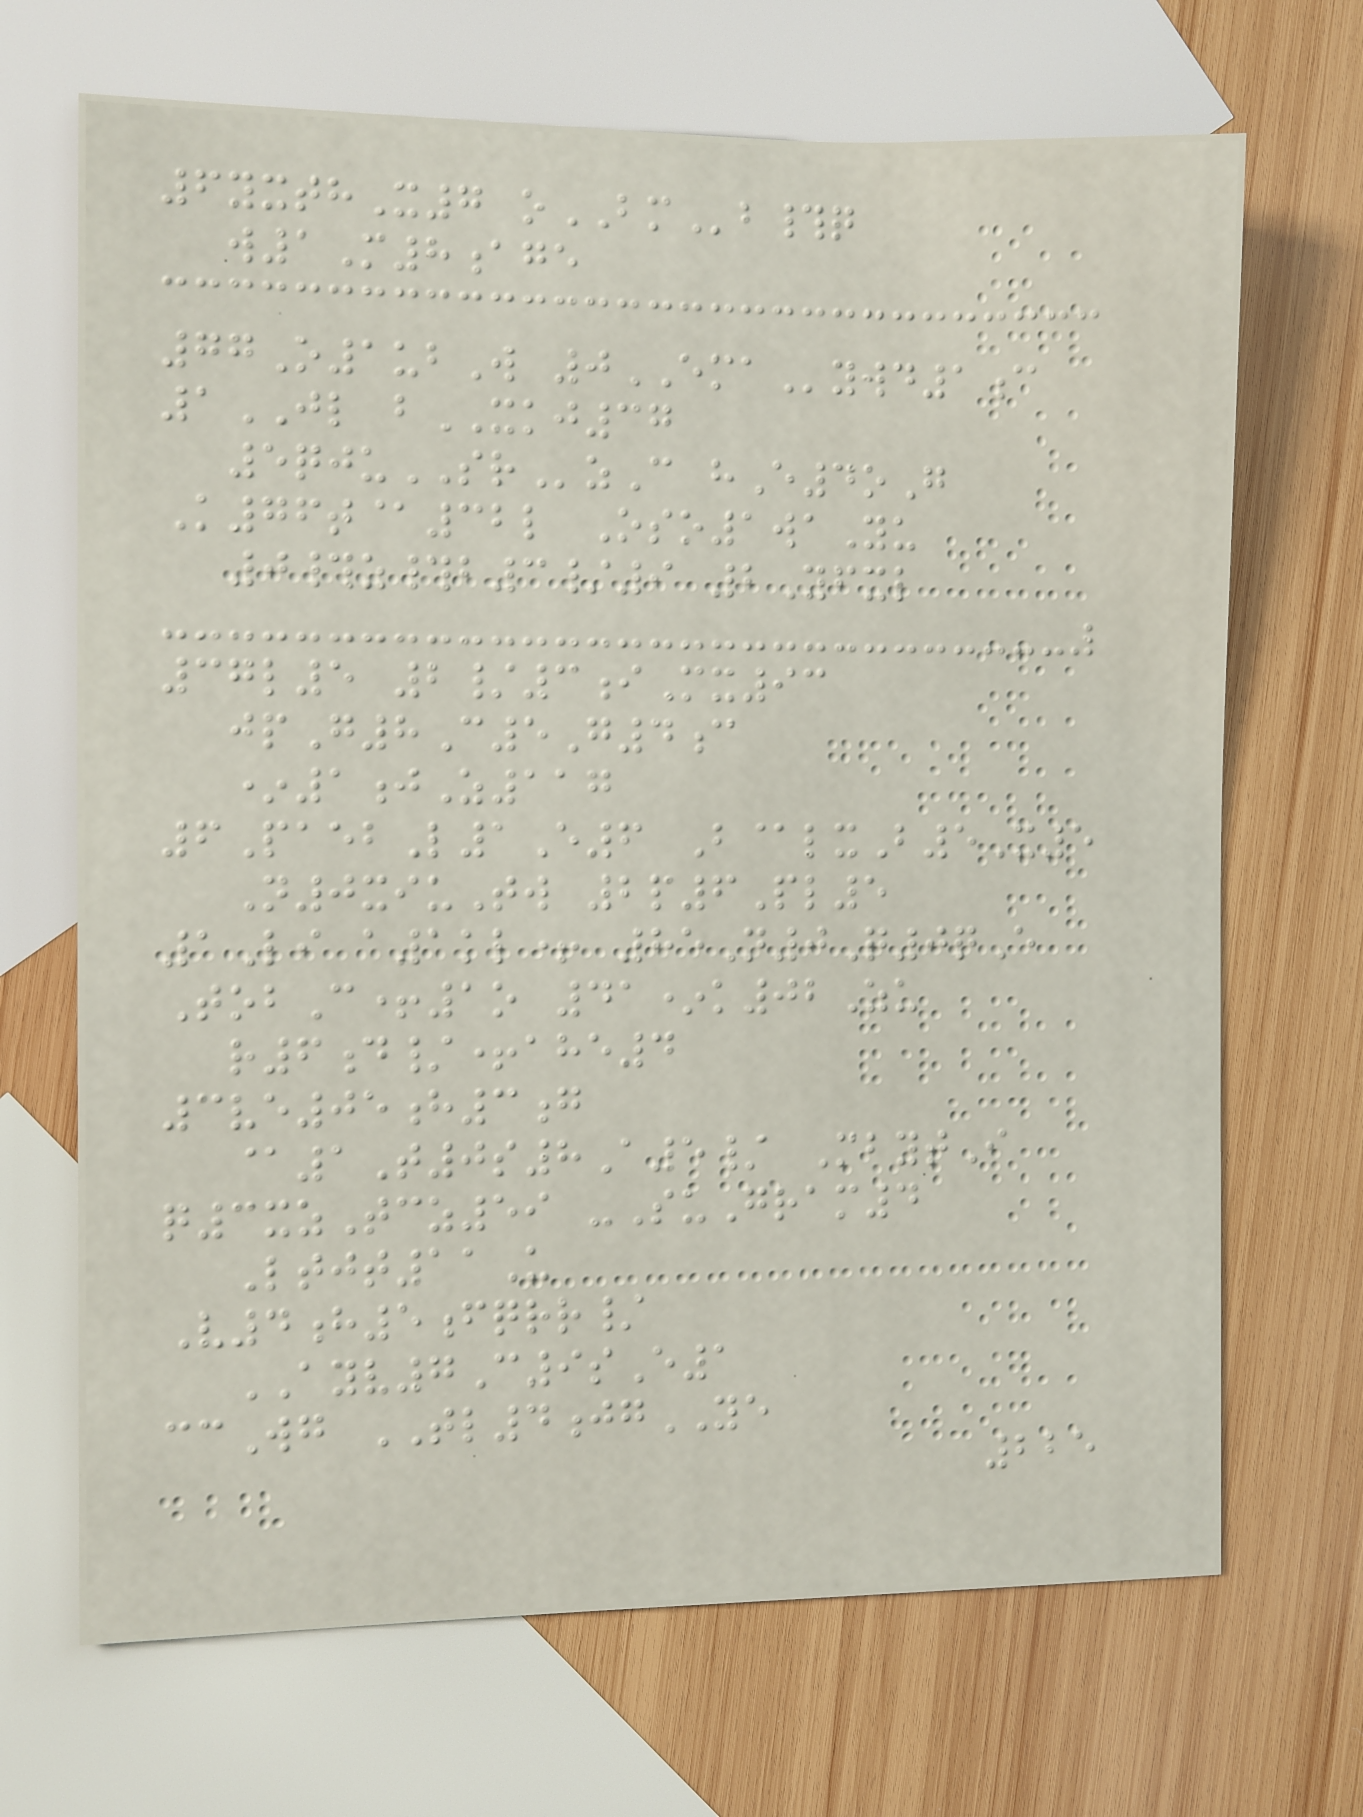6yxthX7 oBMb#q
w1M8age
77O1ubW 0EMAywd1c
1JL bXKJ37
5qjuSRzC hE4oG
K76t@32l Oso1waYu
0#z#b3/9 2Yfxl
37l5 2/3iMx93
jpG8C5G4c
*1jZ117
6PaebL1E6 B@lxB5X5
N0xiuTw 2p6Pl5
1Li a1kl+ 85N0Q0qE
TobC+1o 41*k02Zu
r6d/+ahe4
3ve05h3g
@1T0s8A5/ MbytI
q3xzTcz59 -SuGram4
Ltjt11U
V4h5fqrr/
AYV7C9sE1
ccWg TL4jgYE
225
